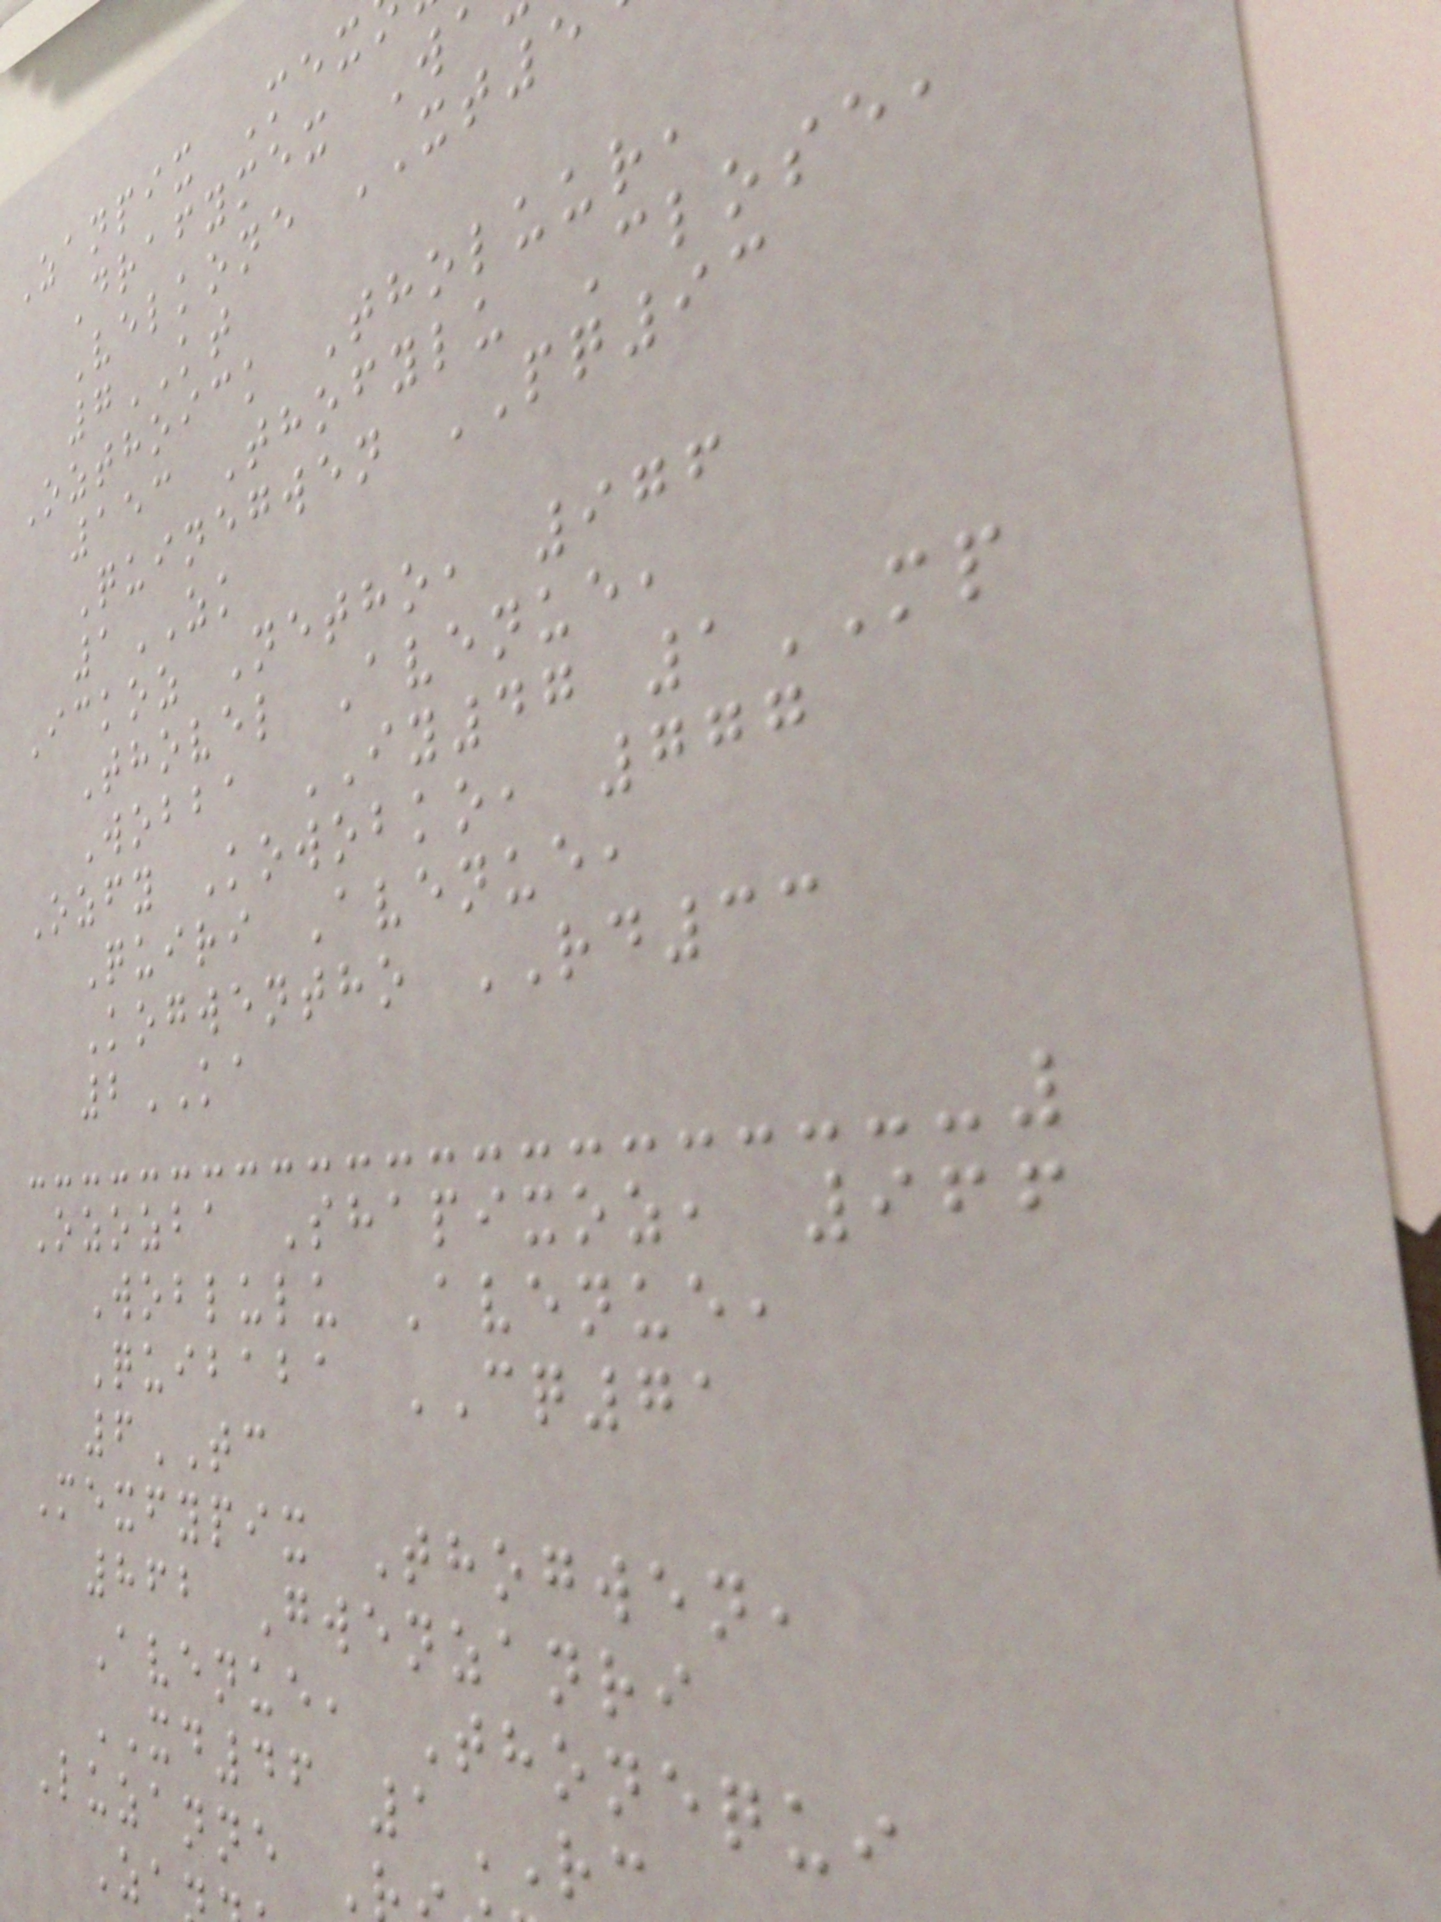Zanpix Mex
Drafymex W
Velkone XT5
7KT
Ozthoick Tholuur,
153 Thofylu Close,
Quinegwen PQ93
1ZK
Ickoz Netho, 976
Thovel Avenue,
Wobba IY47 1MP
Ozfy Kowobko, 777
Quiri Avenue,
Kogwentho RD33
2KA
Ozozba Shapixoz, 966
Woblulu Avenue,
Quibaba CQ71
6TC
Mexfypix Thogwen,
862 Gwenzanri
Avenue, Thonequi
XD46 1RC
Luzanne
